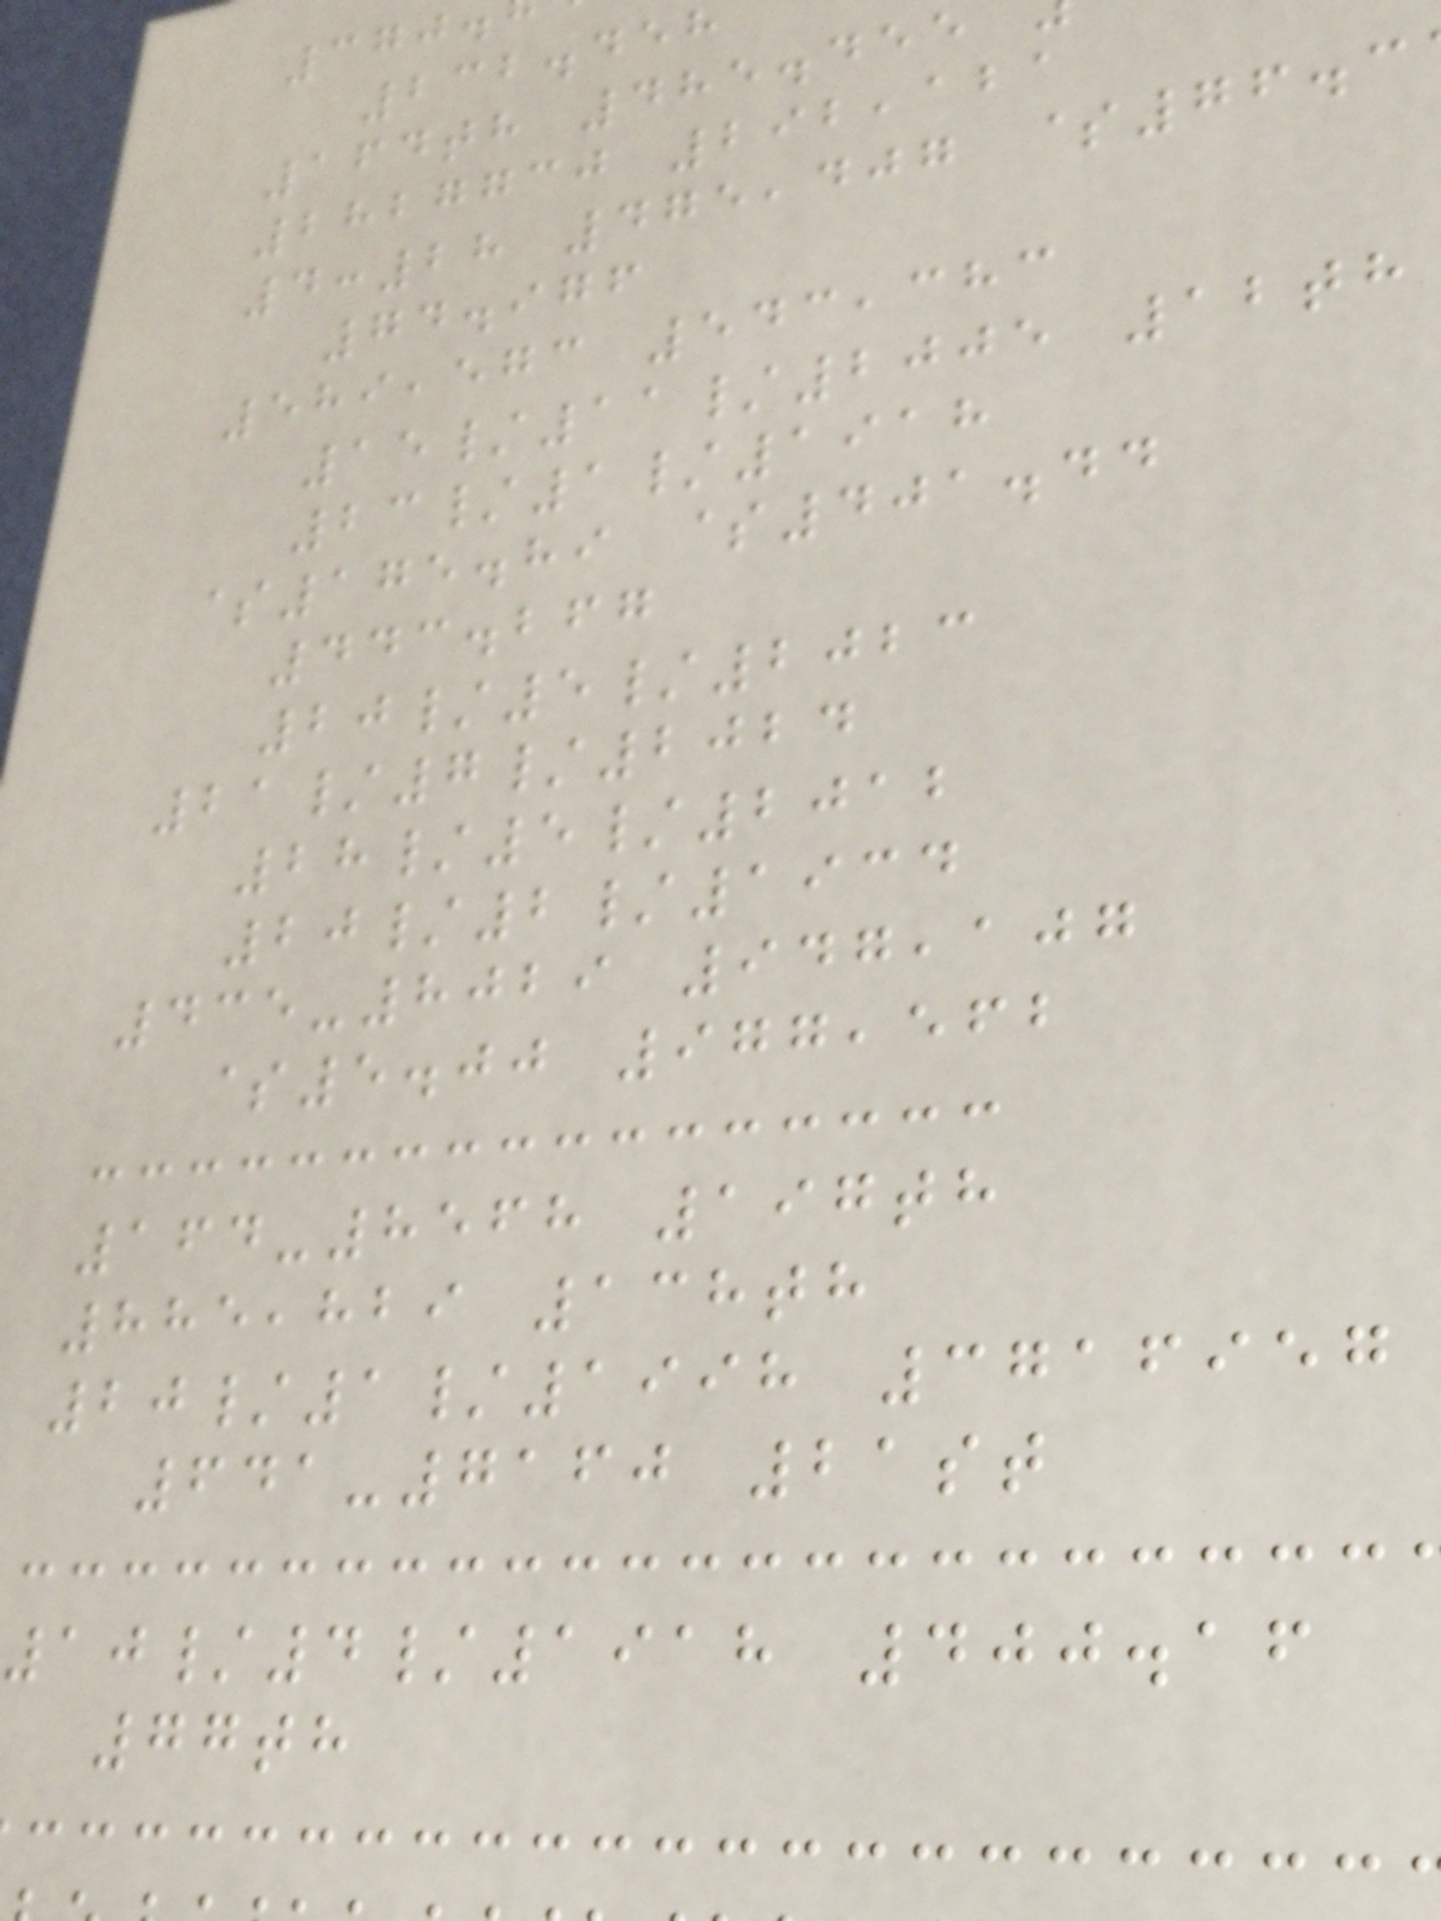370.
232.458
164th 485.455
2827730 292,121
4:28 475,407 $76.3
74.976
589,573 543,383
15/11/2005 12th
23/1/1918
$175.89 $401.44
443.267
20/5/2023
21/7/2024
28/5/2012
20/2/1934
435-8029 947,107
$5.00 977,562
164-8568 197th
885,829 138th
20/1/1998 3716957
641-7160 21st
10/4/1918 400.16
77th
